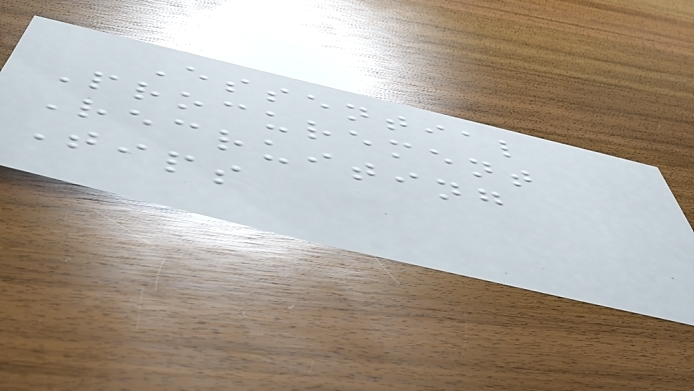Essential
Procurement
Recruiting
Tips
